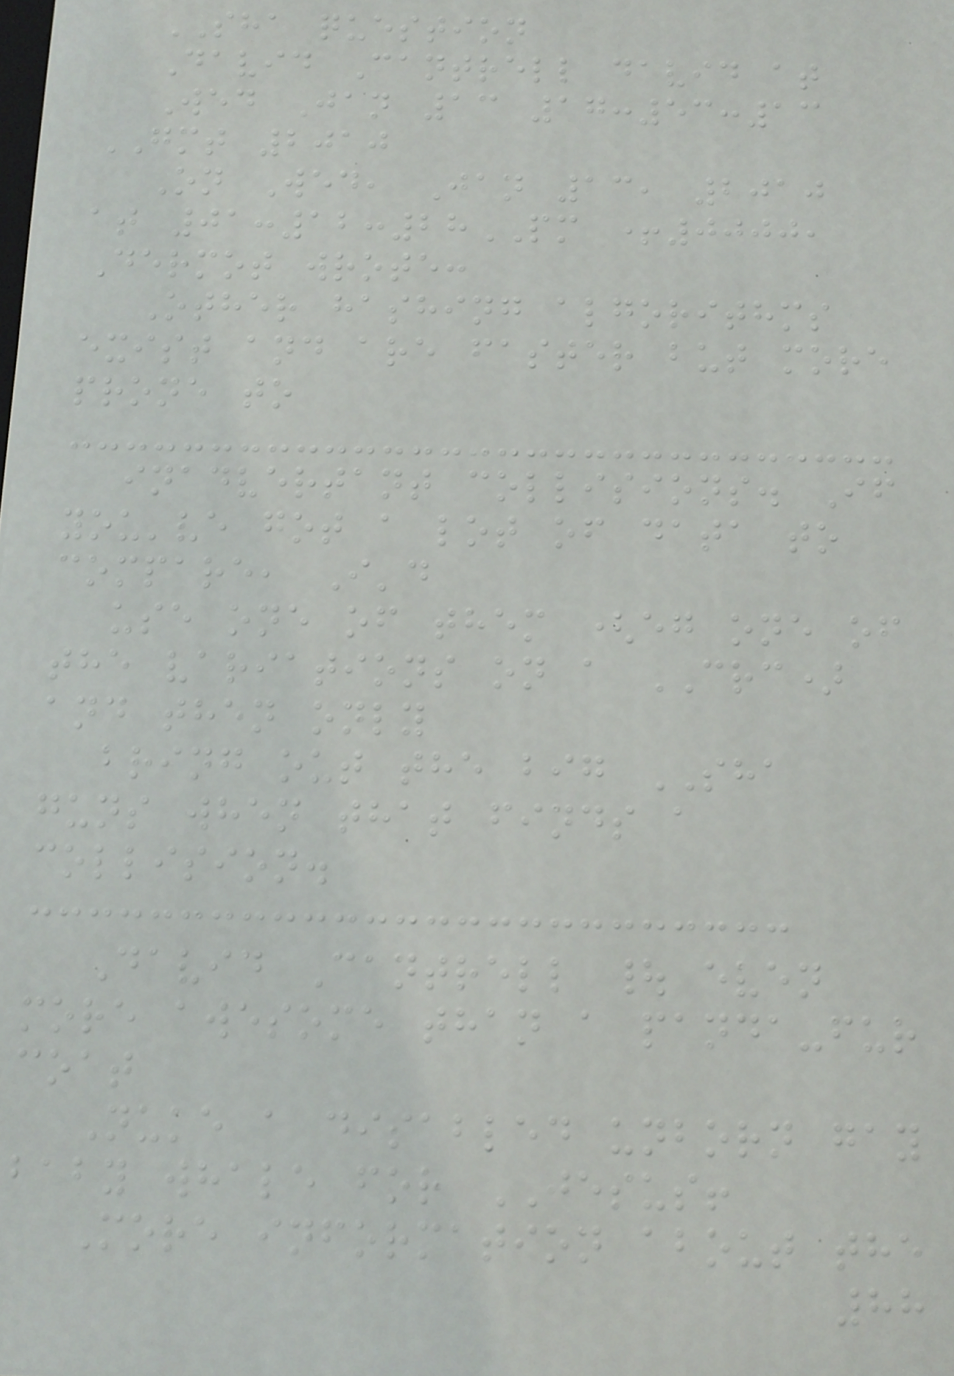SHA question
David Cantrell david at
Wed Jan 13 17:53:13
GMT 2010
On Wed, Jan 13, 2010
at 01:12:28PM +0000,
Dermot wrote:
Other hashing algorithms
exist and are faster but more
prone to
inadvertant collisions. If
you've got a lot of data to
compare, I'd
use one of them (eg one of
the variations on a CRC)
and then only
bring out the big SHA
guns when that finds a
collision.
David Cantrell | even
more awesome than a panda-fur
coat
Nuke a disabled unborn gay
baby whale for JESUS!
More information about the
88
